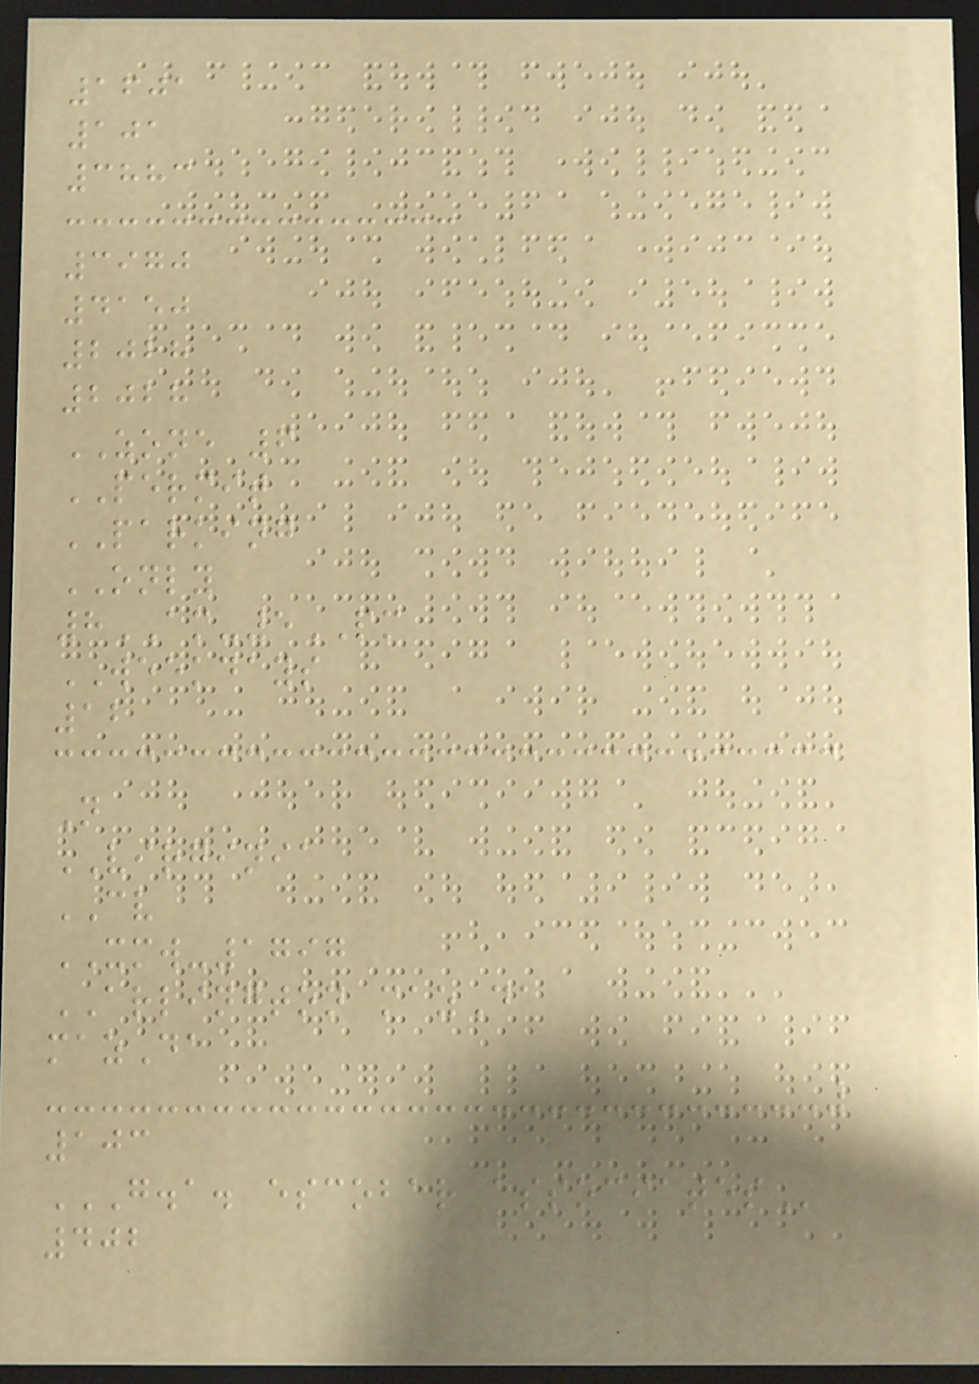1601
101
3883
3970
4150
2028
2028
ZONE 6
PERMIT
PARKING
ONLY
8AM-5PM
WEEKDAYS
12
N
VIRGINIA
CV
XMW-1797
ARLINGTON mazDa
mazDa
103
G.A. ESCOBAR ASSOCIATES
402
